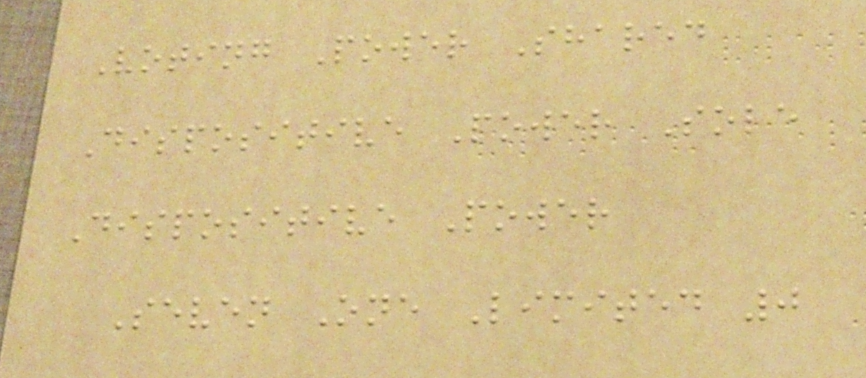Voting Power Shared
Dispositive Power Sole
Dispositive Power
Seven One Limited 0
